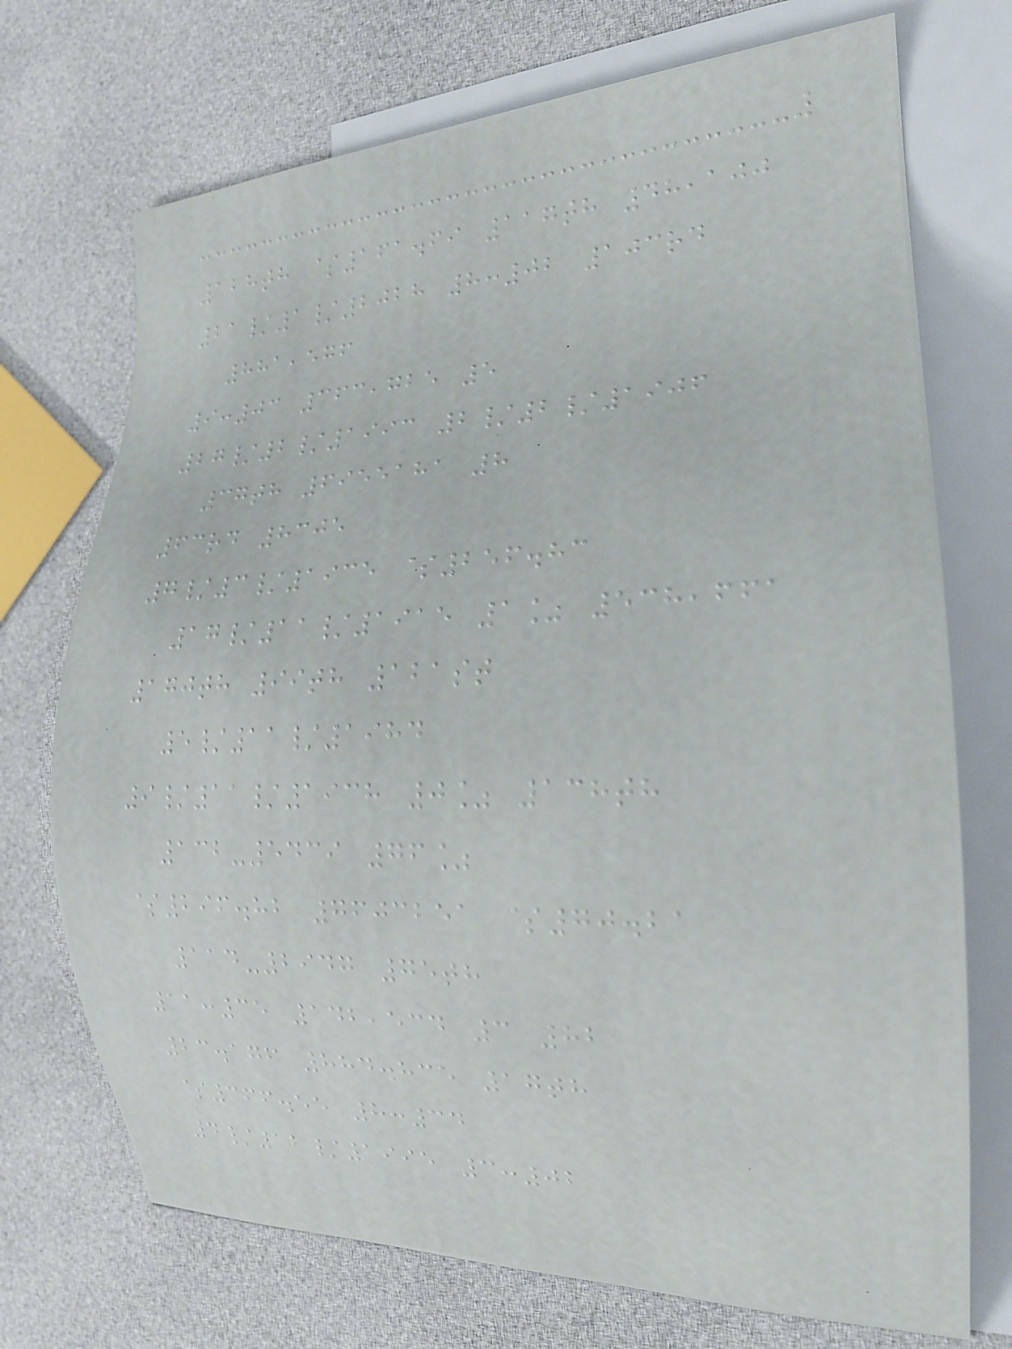128th $161.69 117th 48,100
21/1/2028 8:02 103rd
881,576
9:03 363,725 5
27/2/1993 2/2/1906
37th 6955181 8
63rd 8305
7/3/1935 $256.83
17/11/1915 1% 538,661
170th 99th 121st
5/11/1984
9/11/1938 0% 138th
132-5439 76%
$296.82 7603251 $70.21
114-2947 75th
11:35 142,534 3 82
23.176 884.835 17th
$366.55 8:34
4/12/1995 3:02
